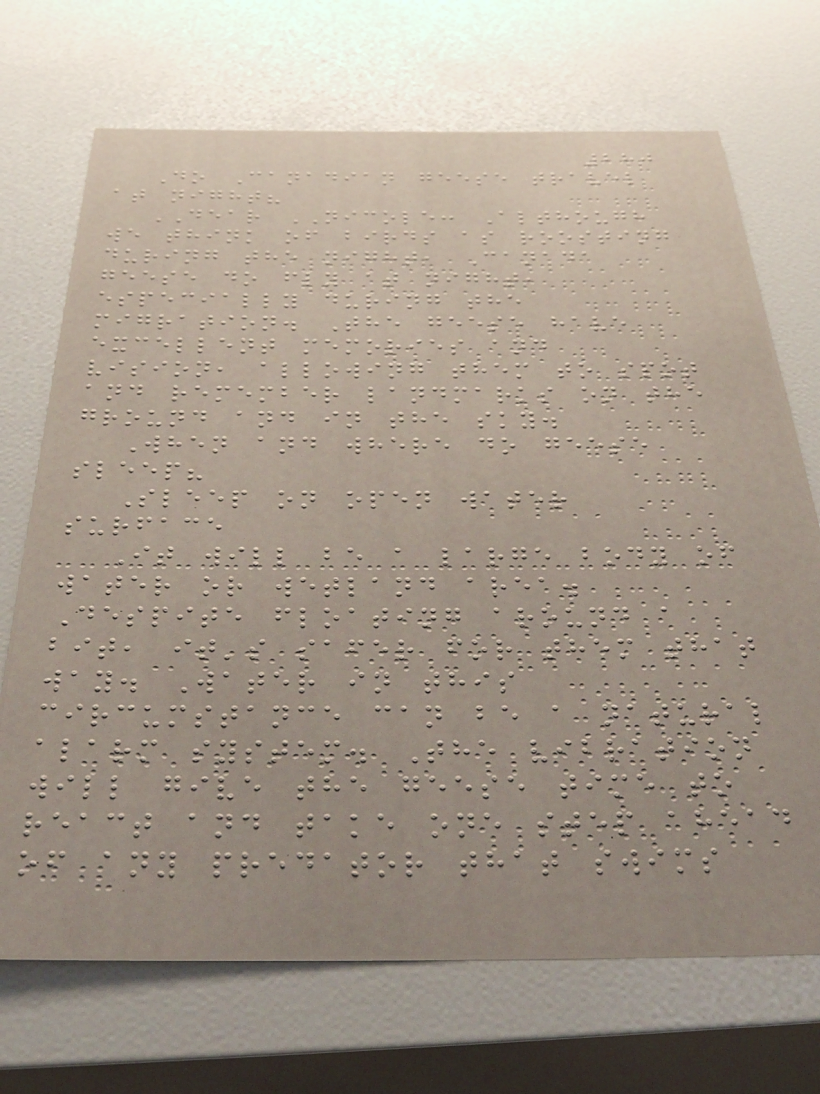280
Do Canadian geese travel
at night?
DEAR NICOLE: Although
we think of birds as roosting
during the night, Canada
geese do fly at night,
especially during the
migration. The geese have
excellent memories and
vision, allowing them to spot
and remember landmarks on the
ground and in the sky.
When and where do geese
sleep?
Sleep on open water
surface
It will be a large body of
water or wetland area.
Despite floating around a
bit, it's safer for them that
way. Water in this
circumstance can be a natural
alarm system. The vibration
will give the geese time to
react and take one step ahead
of any predator that swims
